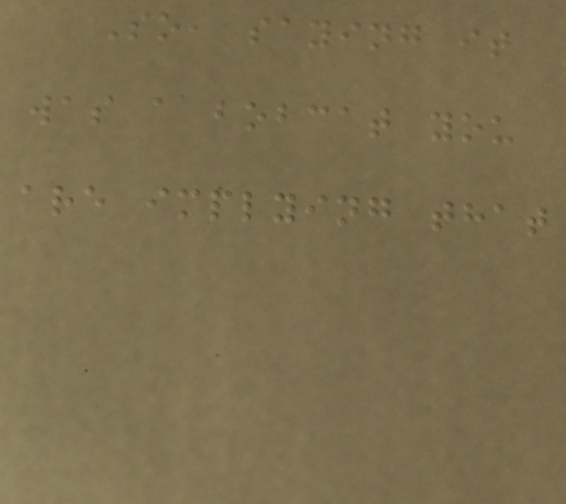So, saying it
was a bobcat you
are implying that
